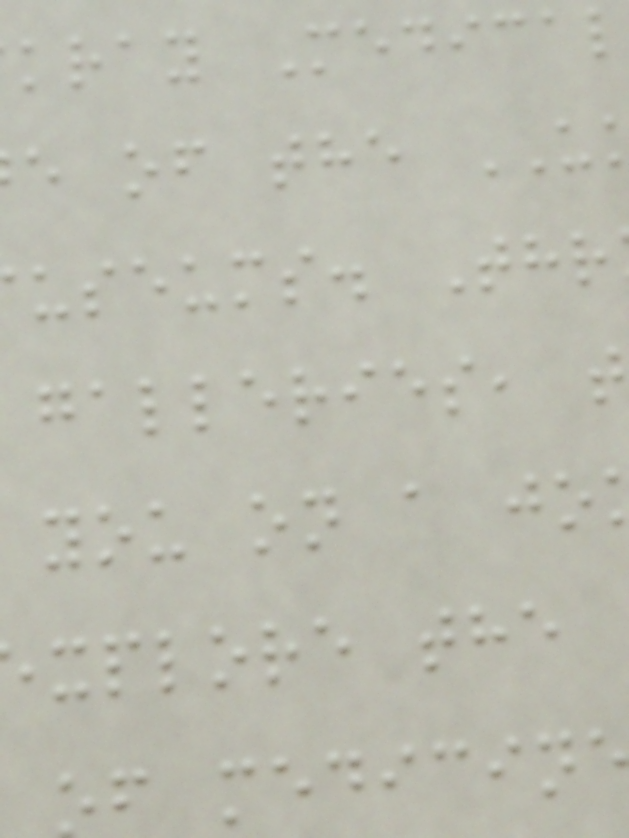kray Medical
e of the
useums. Thr
galleries, t
you on a jo
xplore the
f medicin
